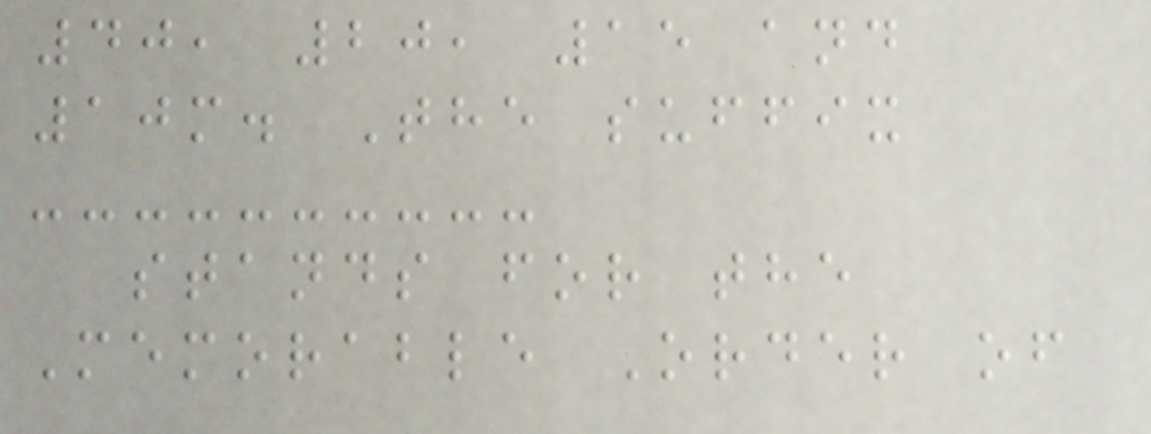40, 20, 15 and
10m. The suffix
stands for the
Memorable Order of
